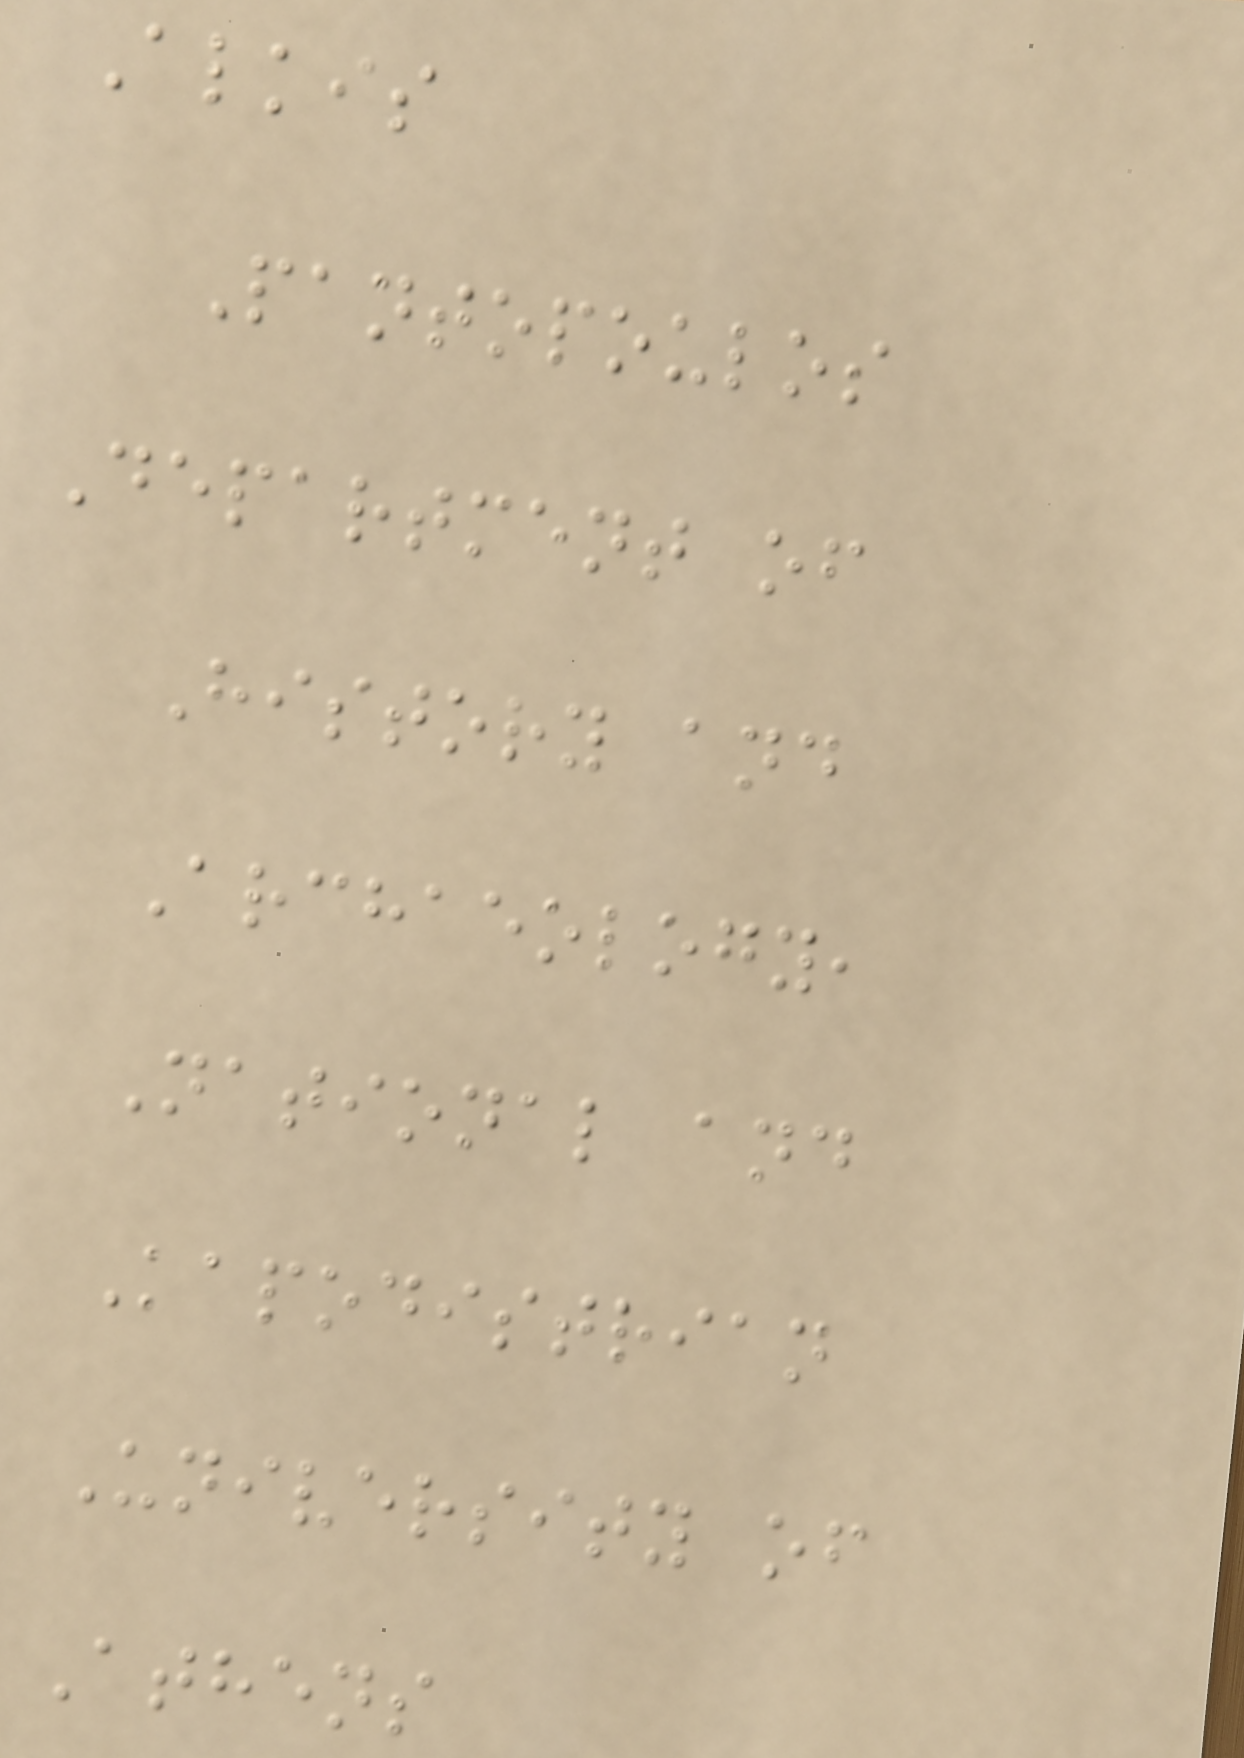Alkis
Pantopoulos
Department of
History and
Archaeology,
National and
Kapodistrian
University of
Athens
